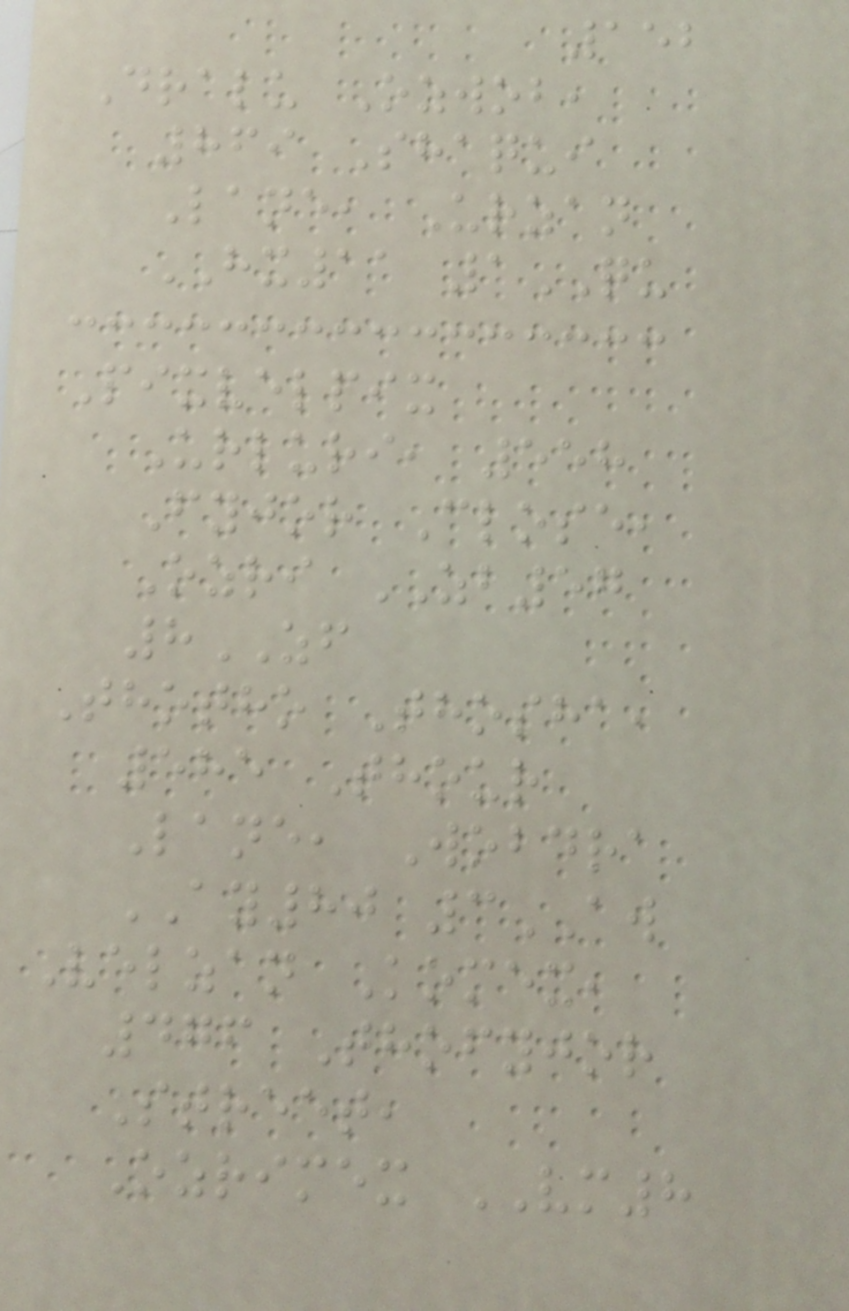152
Dralu Ozwob,
869 Shaqui
Lane, Urzan
HX11 1QU
Pixvelpix
Urluri, 558
Fyjor Close,
Ozri ZB57
8ZF
Thotho Thosha,
585 Thour
Lane, Wobdra
AY80 3AW
Velzan Komex,
476 Thofyjor
Street,
Ozrimex VM8
